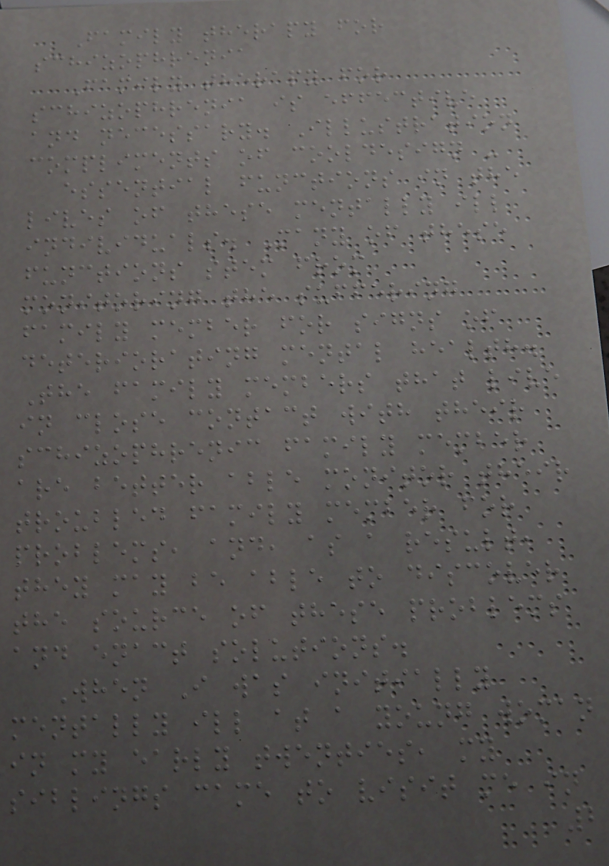Family therapy for
schizophrenia
Family therapy for
schizophrenia is effective
and necessary. Illustration
compliments of cooldesign -
essential functions in the
lives of these mentally ill
individuals. Many of these
functions stem from
monitoring the suffering
family member for signs of
deteriorating mental health.
The family members that live
in close contact with their
schizophrenic family member
are better able monitor their
troubled family member for
problems, and, as a result,
they may be able to discover
the source of these problems
and enact solutions.
When I was initially
mentally ill at a young woman
in my early twenties, my
siblings came to visit me in
2
